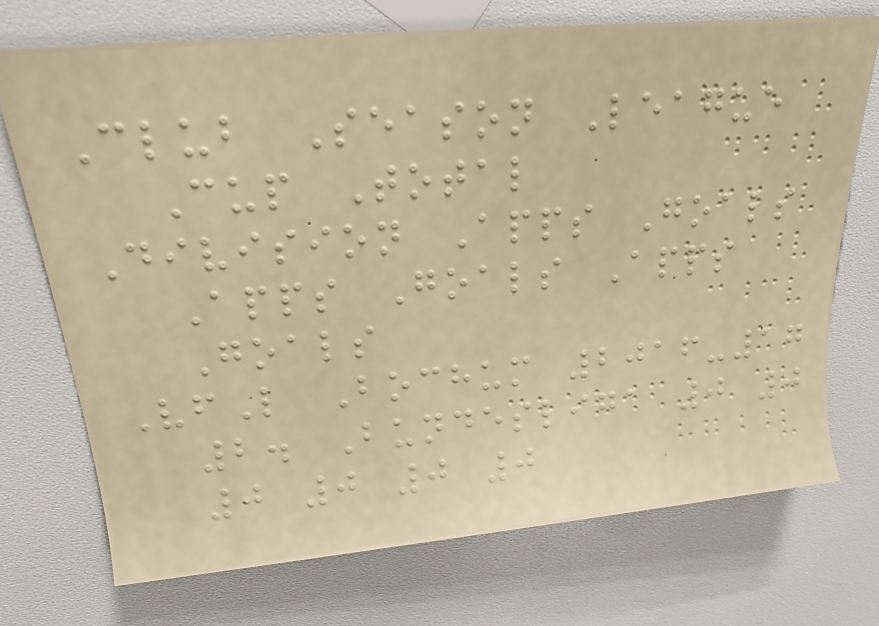Club Season League
Cup Total
Division Apps Goals
Apps Goals Apps
Goals
VfL Bochum 2016-17
2. Bundesliga 0 0
0 0 0 0
